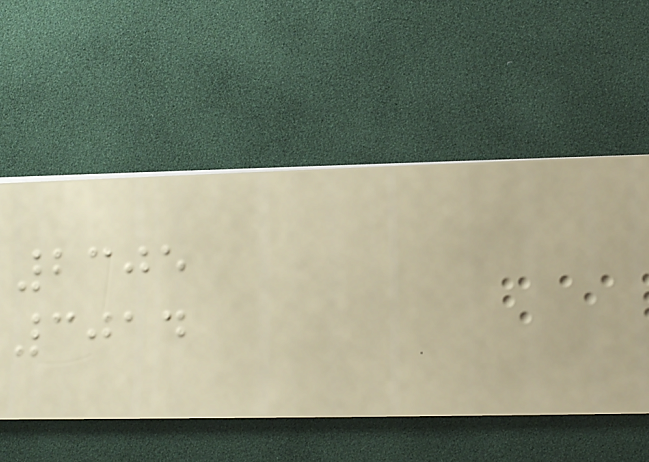2305
3014
